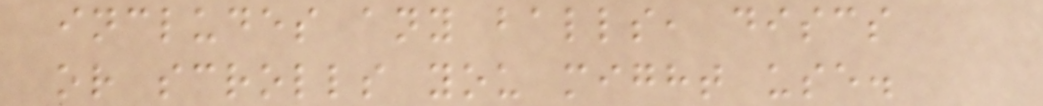includes any balls, discs
or scrolls you might use.
